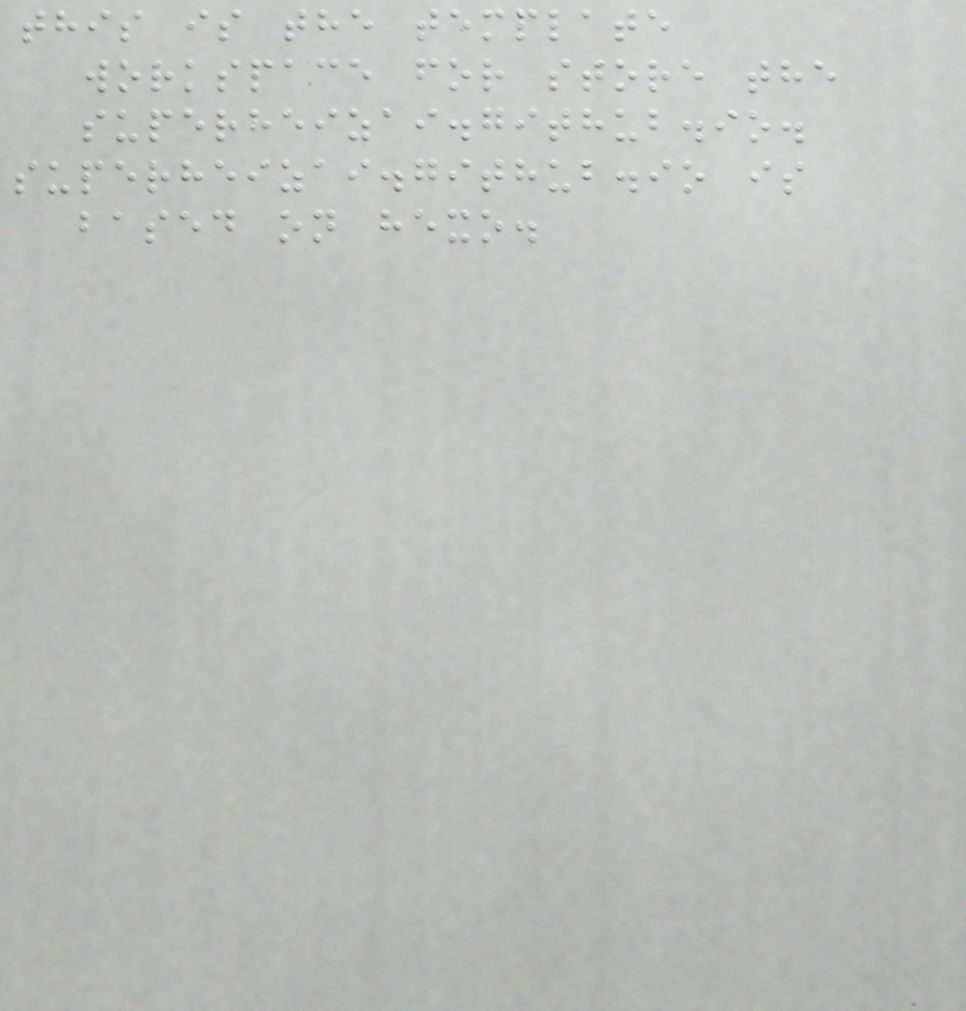this is the template
workspace for store the
superheizai.github.io.
superheizai.github.io is
based on hexo.
